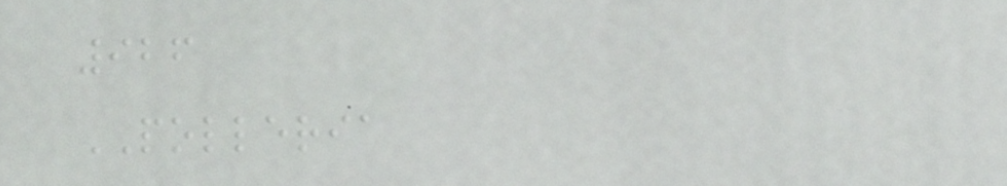926
POLLERIA
